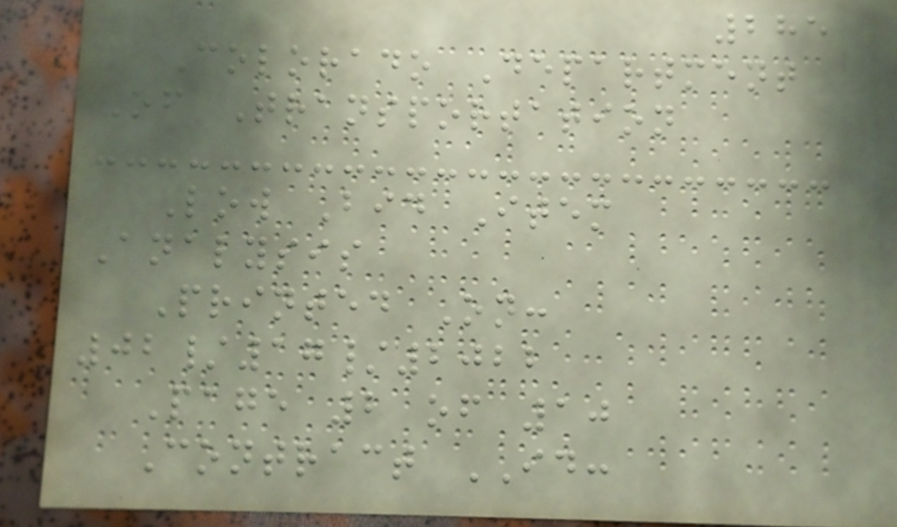285
Colorado Department
Of Transportation
Low Bid Item
Analysis
Printed On:
02/17/2022
Page 2 of 10
Contract ID:
